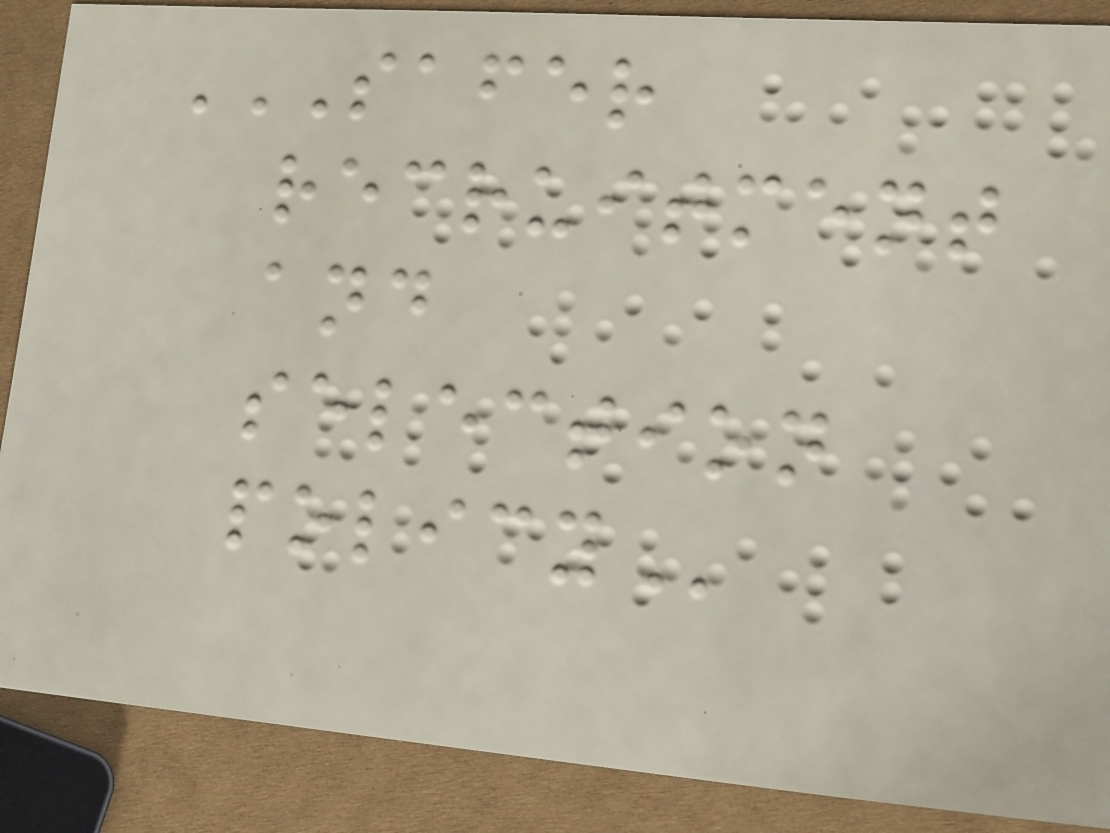SAFER
RECRUITMENT
AND
SELECTION
POLICY
